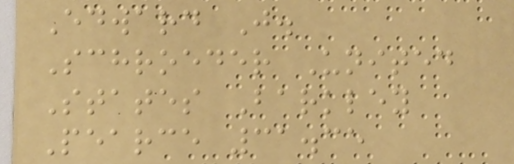Edward J.
Schroeder United
States Barkley
Pearce 31.35
